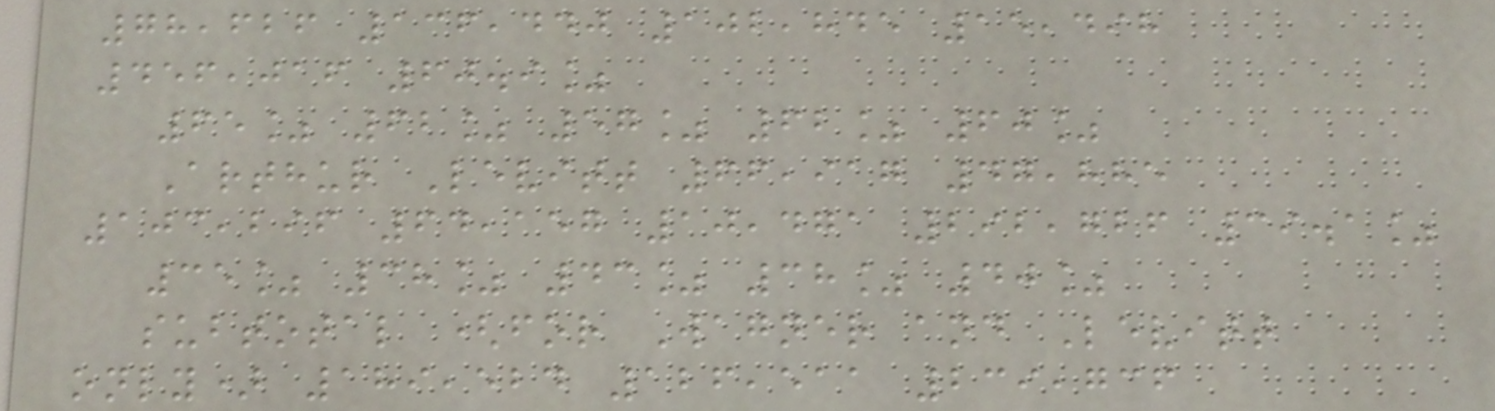78,626 136,440 102,845 15,498
456,016 60.9%
65% 62% 57% 62% 60%
Arthur Levitt 66,917 47,885
103,296 64,157 10,471 292,726 39.1%
35% 38% 43% 38% 40%
subtotal (for Wagner and Levitt
only) 189,524 126,511 239,736
